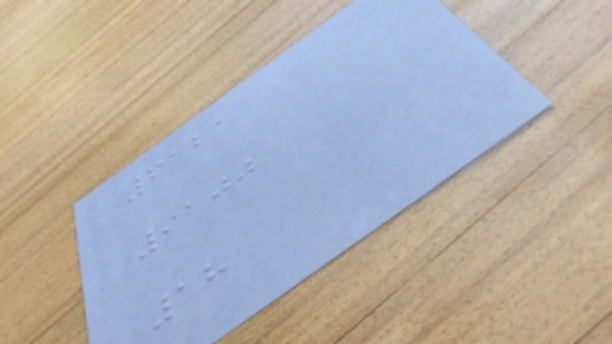6121
9100
18
